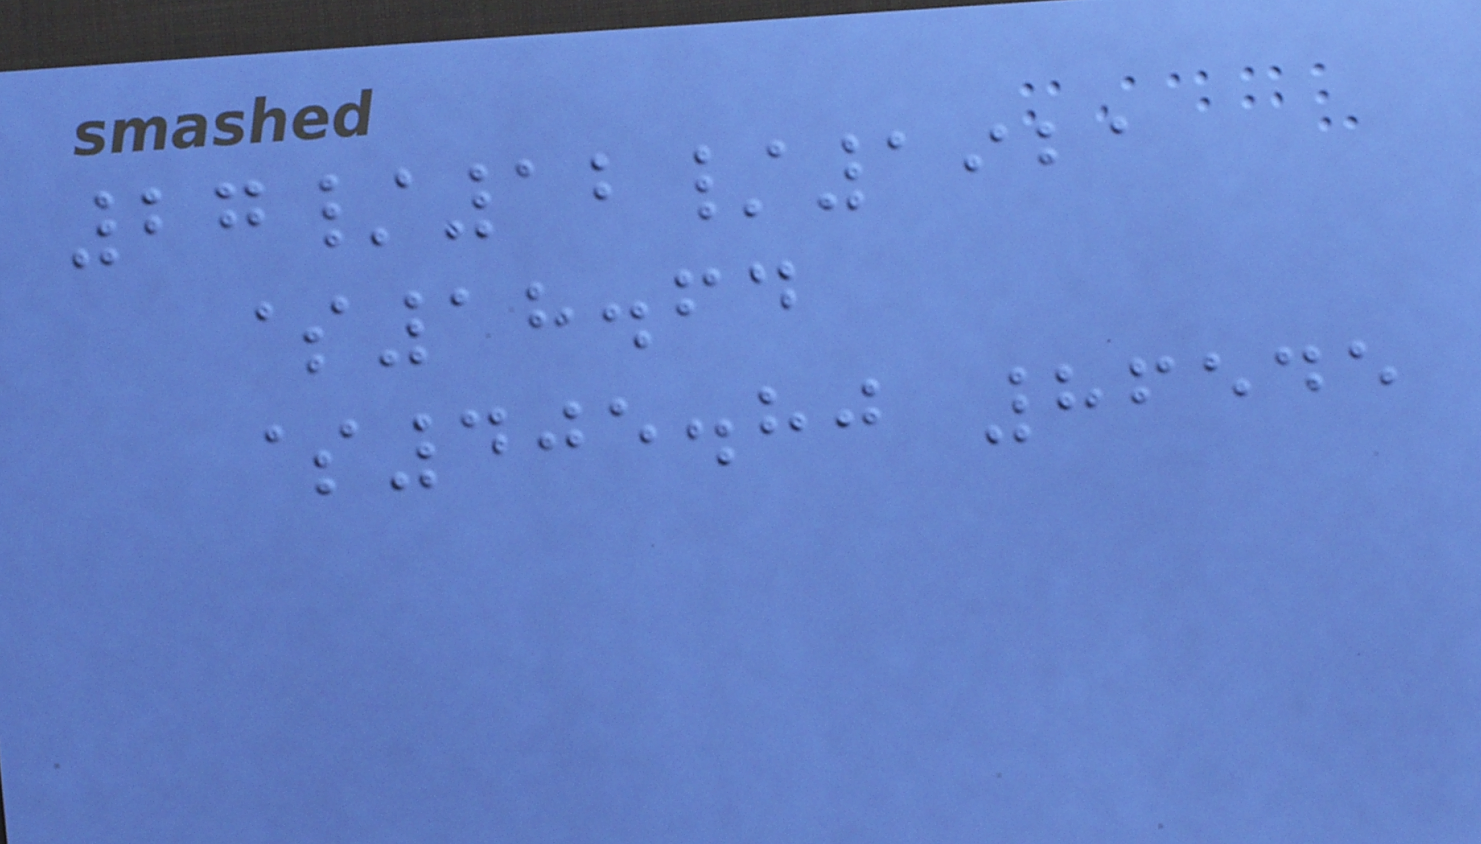27/12/1921
$18.64
$405.80 86545
